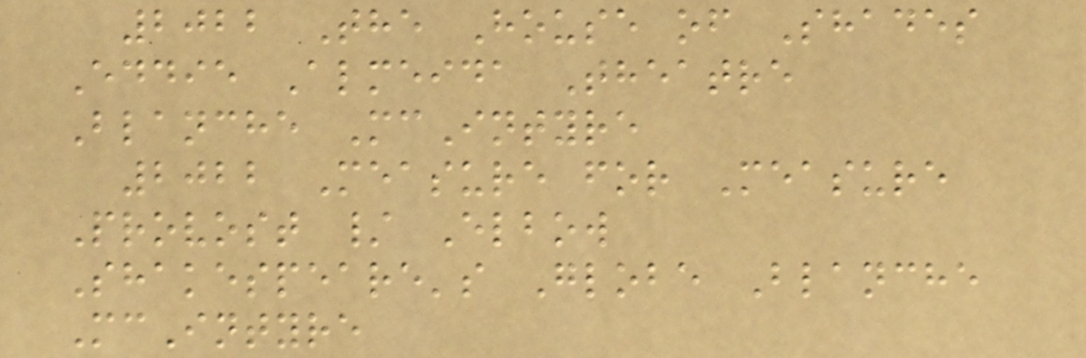2022 The House of Shades
Eddie Almeida Theatre
Blanche McIntyre
2022 Measure for Measure
Provost / Elbow
Shakespeare's Globe Blanche
McIntyre
